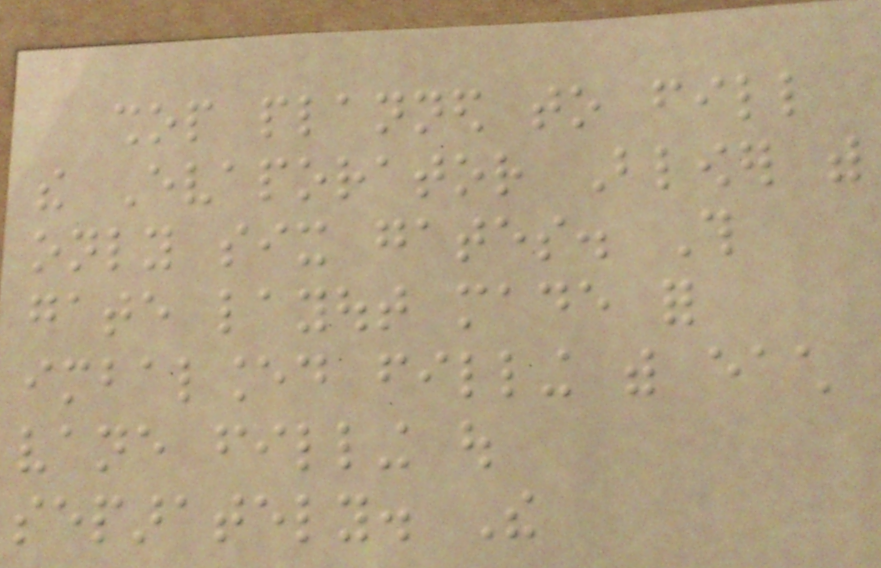shop planned to fill
the Evaporator Blower with
only six gates. This
gate layout made for
imbalanced filling with each
vane filling out
separately. The
